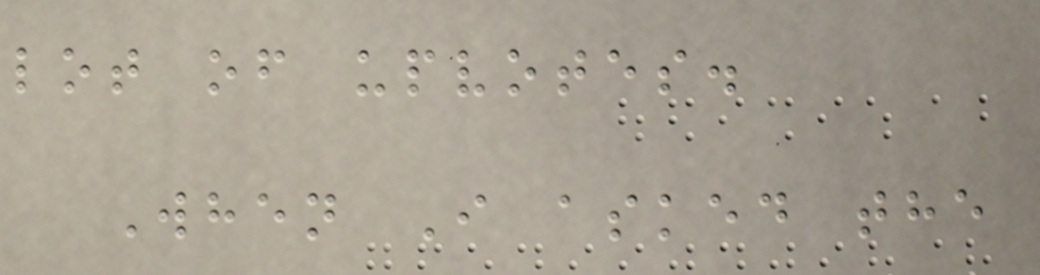lot of upvotes.
When I asked the
